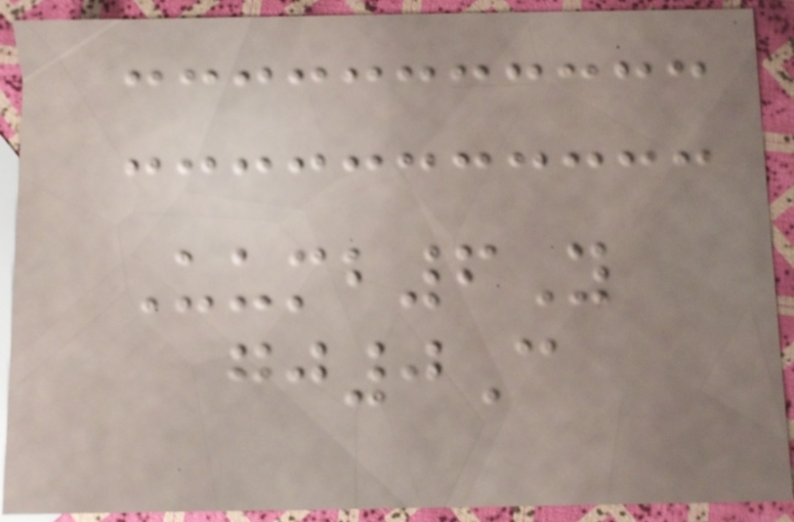Uumb6Y
gj0C
